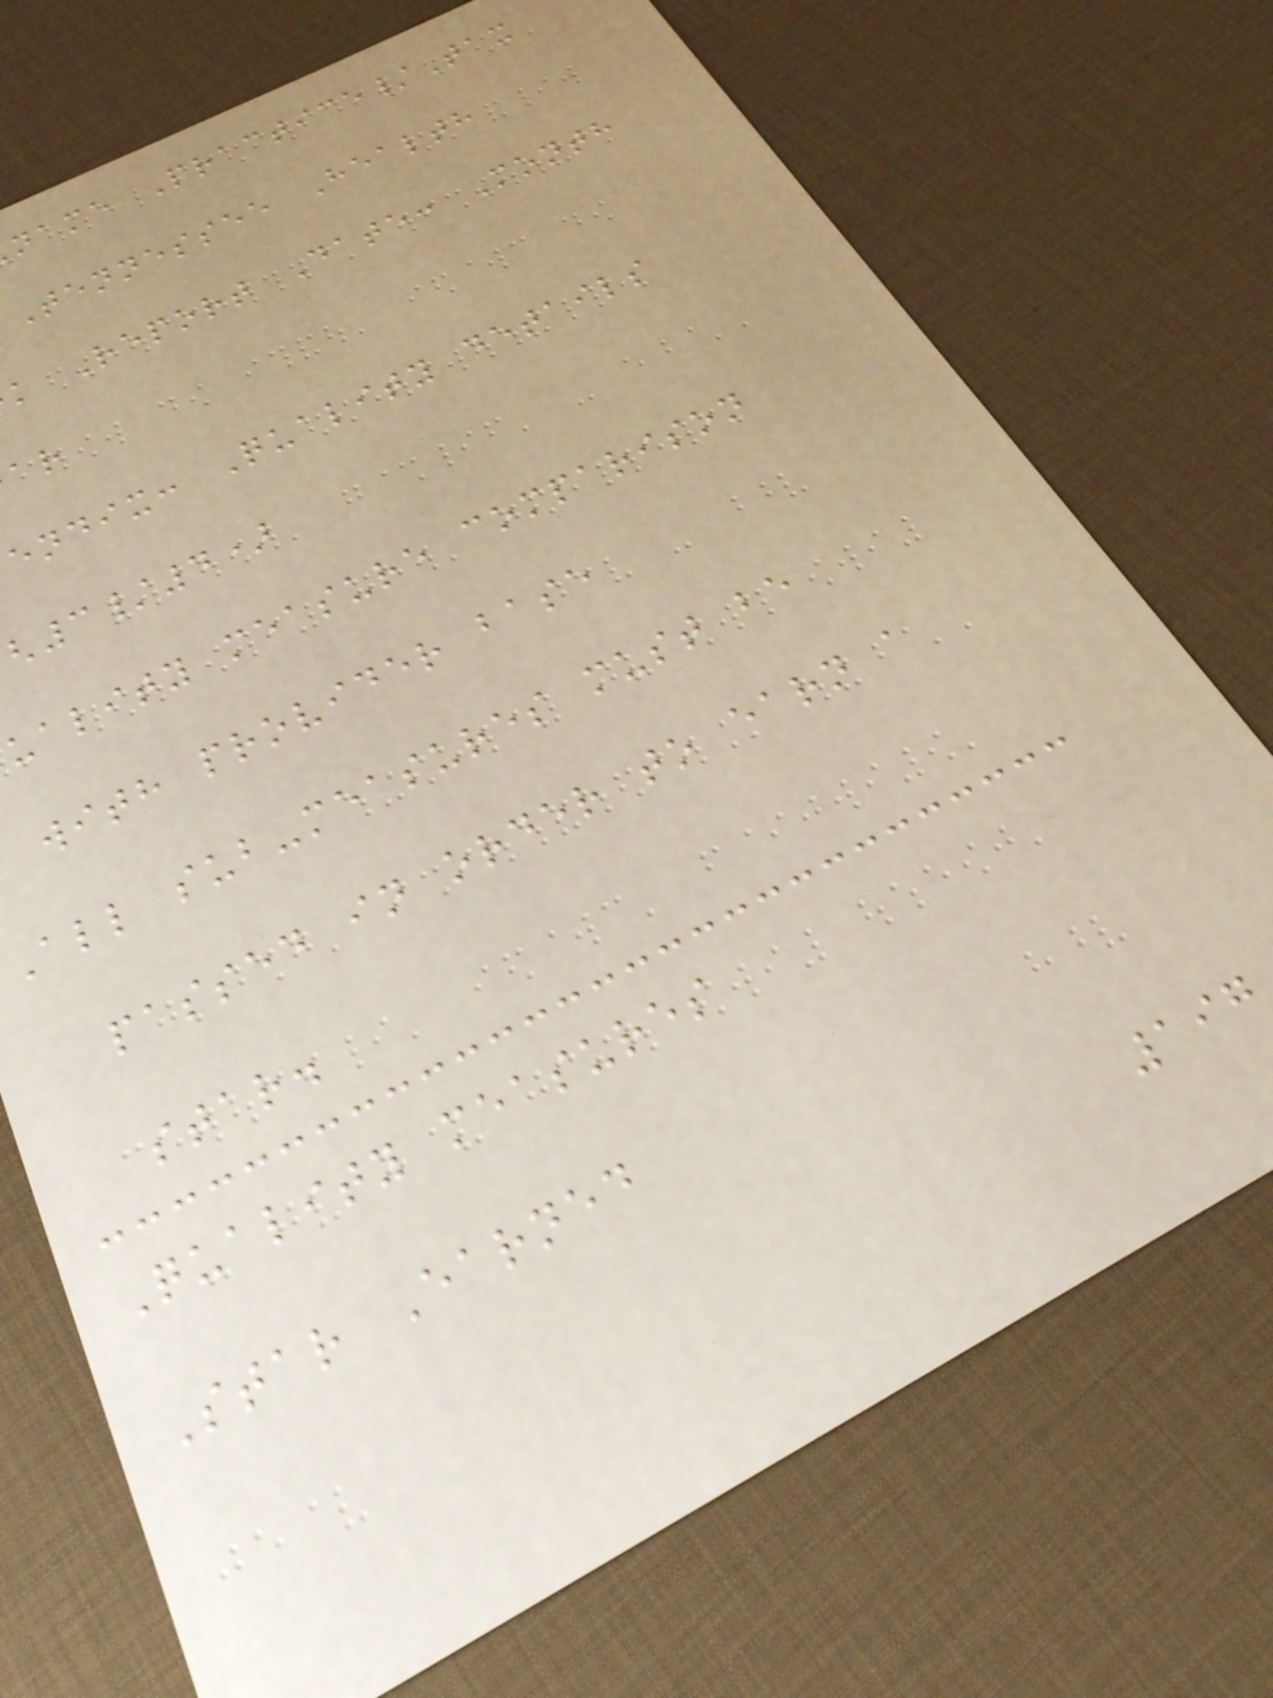name Practice/Tax
Tennessee Health
k Report Date: Month
endix: Quality details
3/4)
uality measure comparison
with provider base
All sub-measures must be
passed in order to earn a
star.
Quality measures
Star Earned
197
